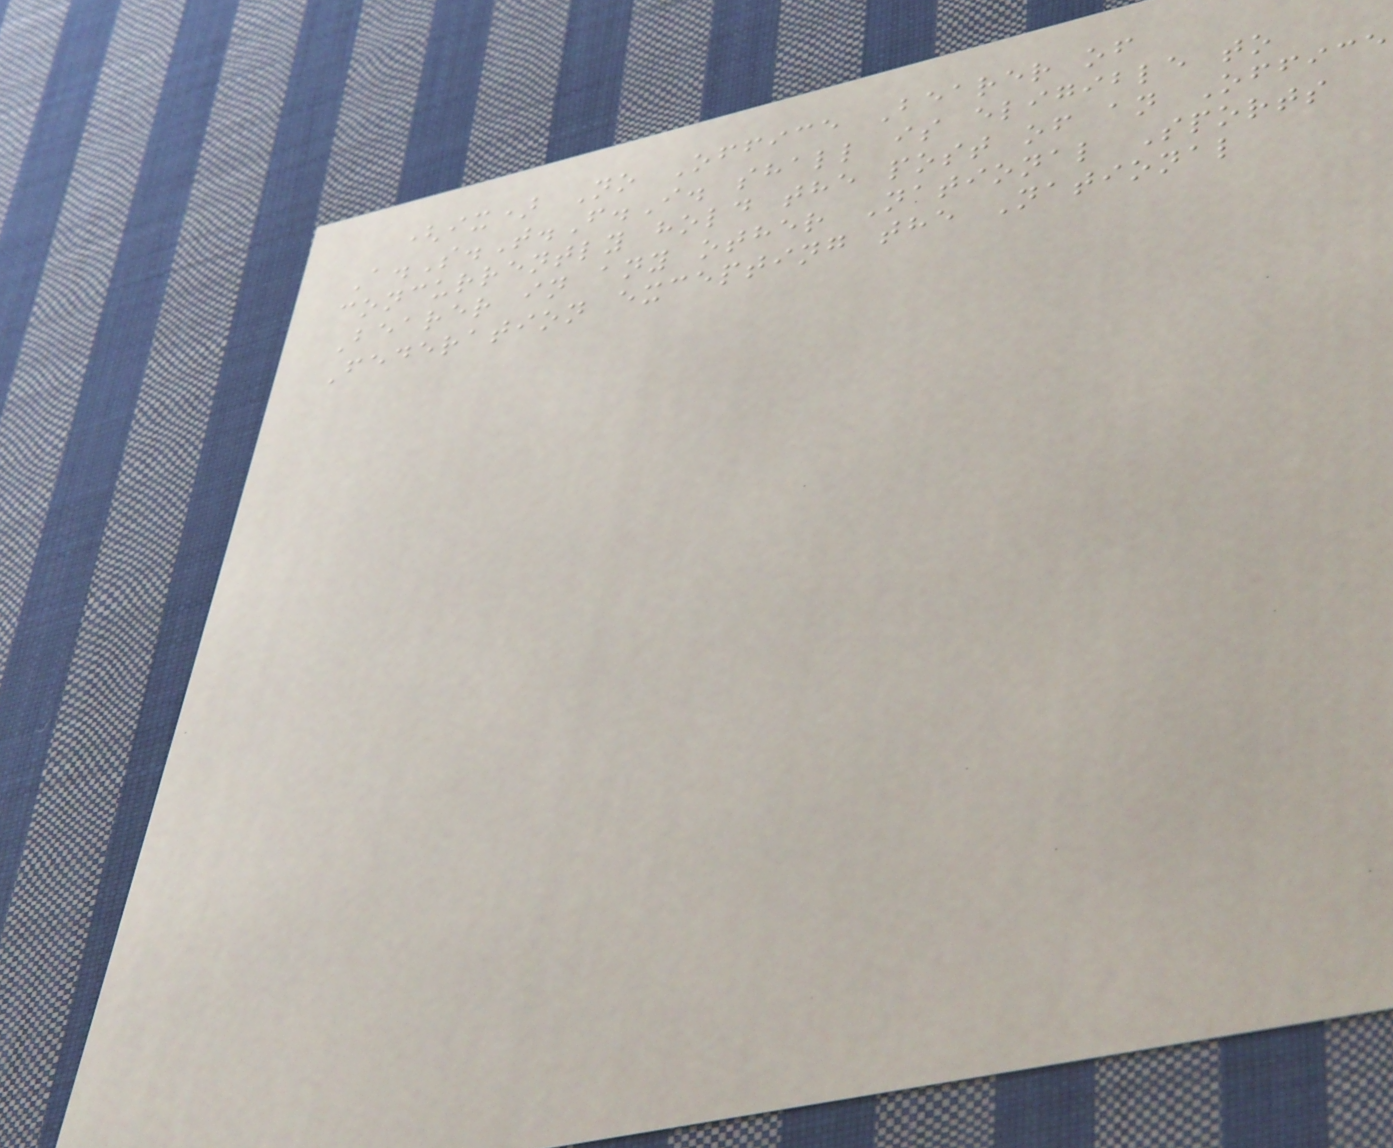(ix) No Office Bearer of
A.S.T.F.I. shall is eligible to
concurrently hold the post of an Office
Bearer in any other National Sports
Federation excepting the National
